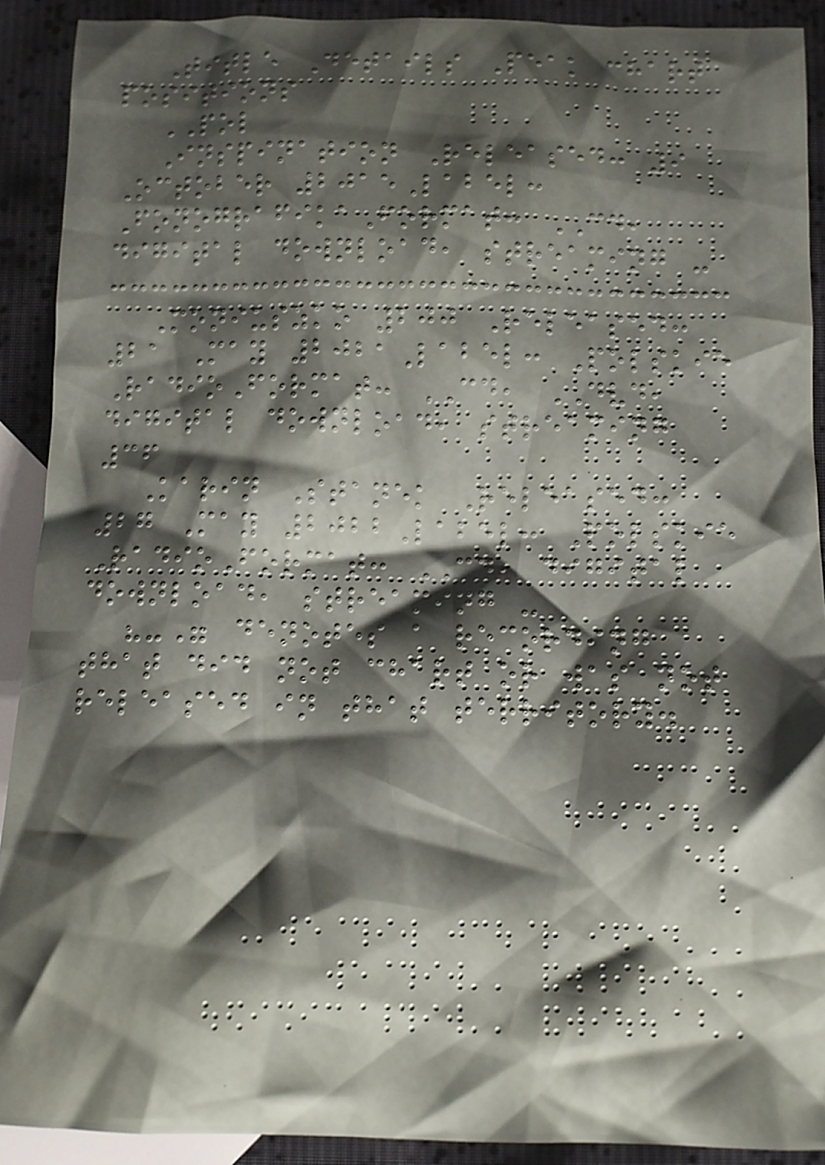Title Details Peak chart
positions
POL
Inspination Released: 9
October 2015Label:
FonografikaFormat: CD,
digital download, streaming -
Moniuszko 200 Released:
21 May 2021Label: Polskie
RadioFormat: CD, DVD,
digital download, streaming
36
Karin Stanek Released:
27 May 2022Label: Polskie
RadioFormat: CD, digital
download, streaming -
"-" denotes a recording
that did not chart or was not
released in that territory.
